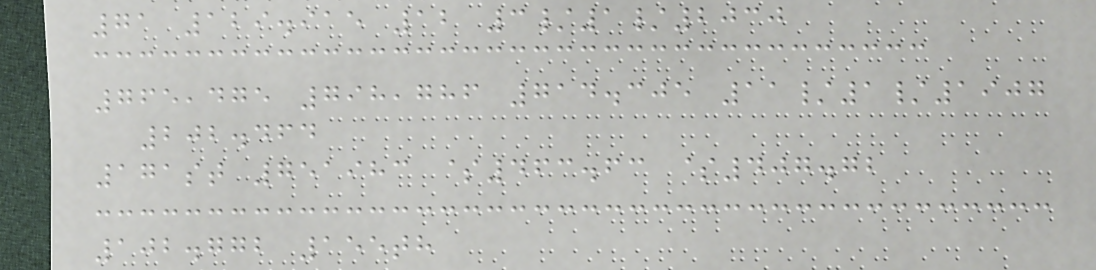71 129.915 12 3/1/2030
765,475 798,786 714.305 11/1/1907
202.464
171st 751983 $463.63 $407.72
102.772 155th
